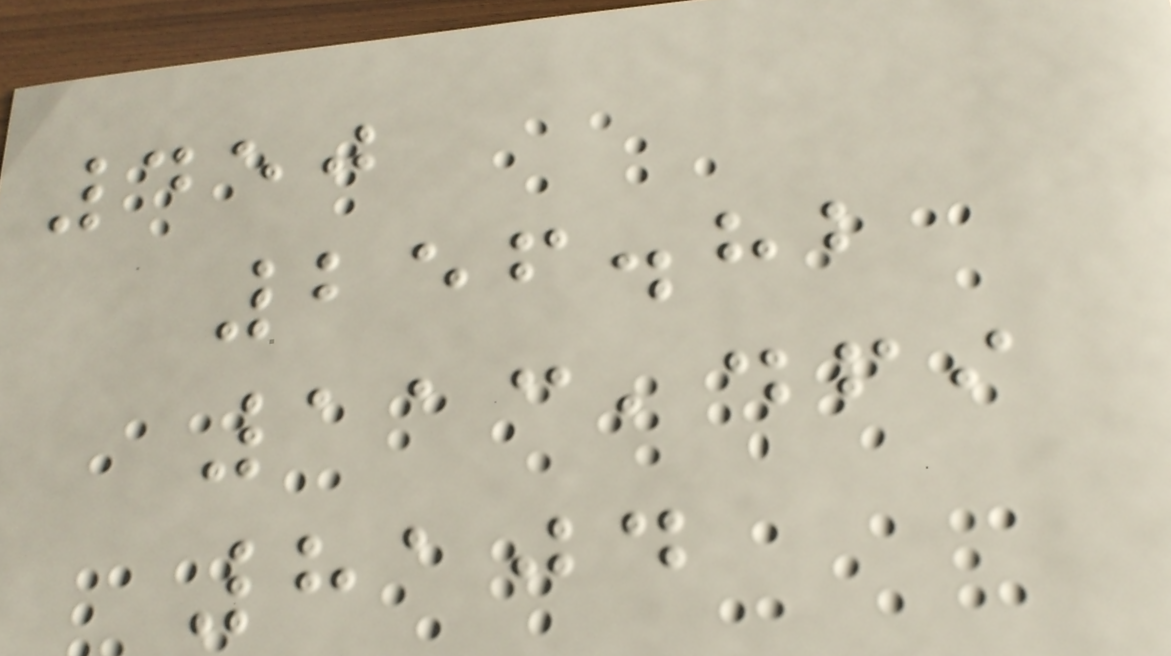450
256.82
113,469
8104
